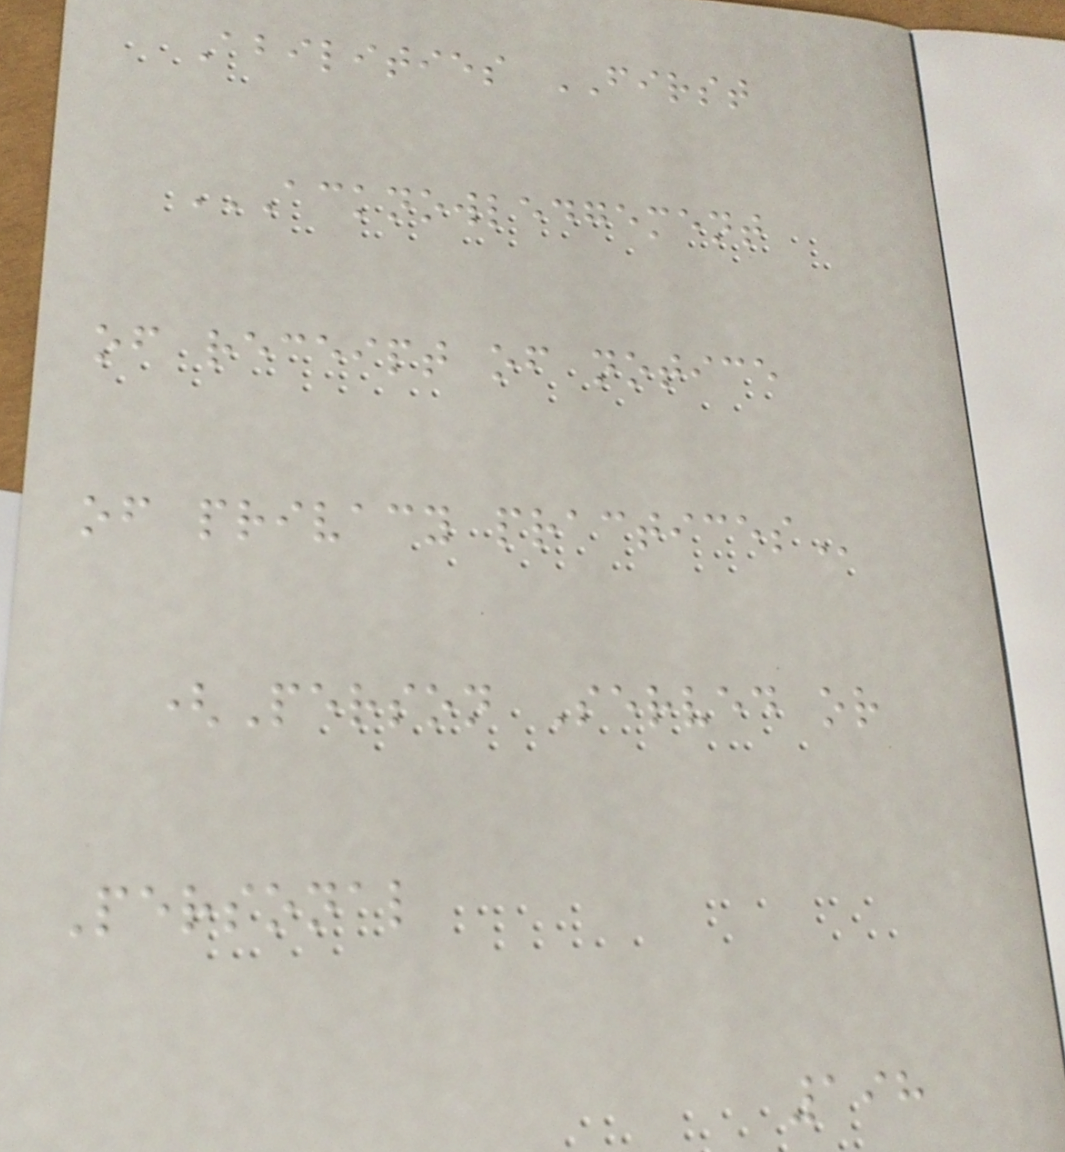Abilities FIRST
ACKNOWLEDGEMENT
OF RECEIPT OF NOTICE
OF PRIVACY PRACTICES
(Person Served or
Personal
198
